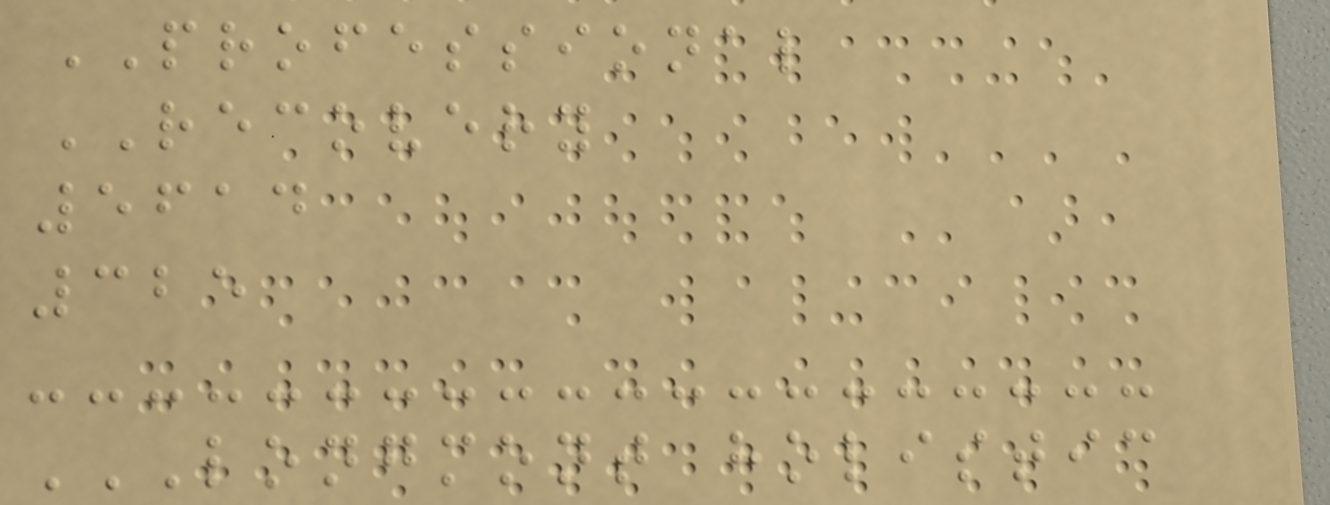PROFESSIONAL
RECOVERY
5614
325
LONGMONT HOLISTIC
